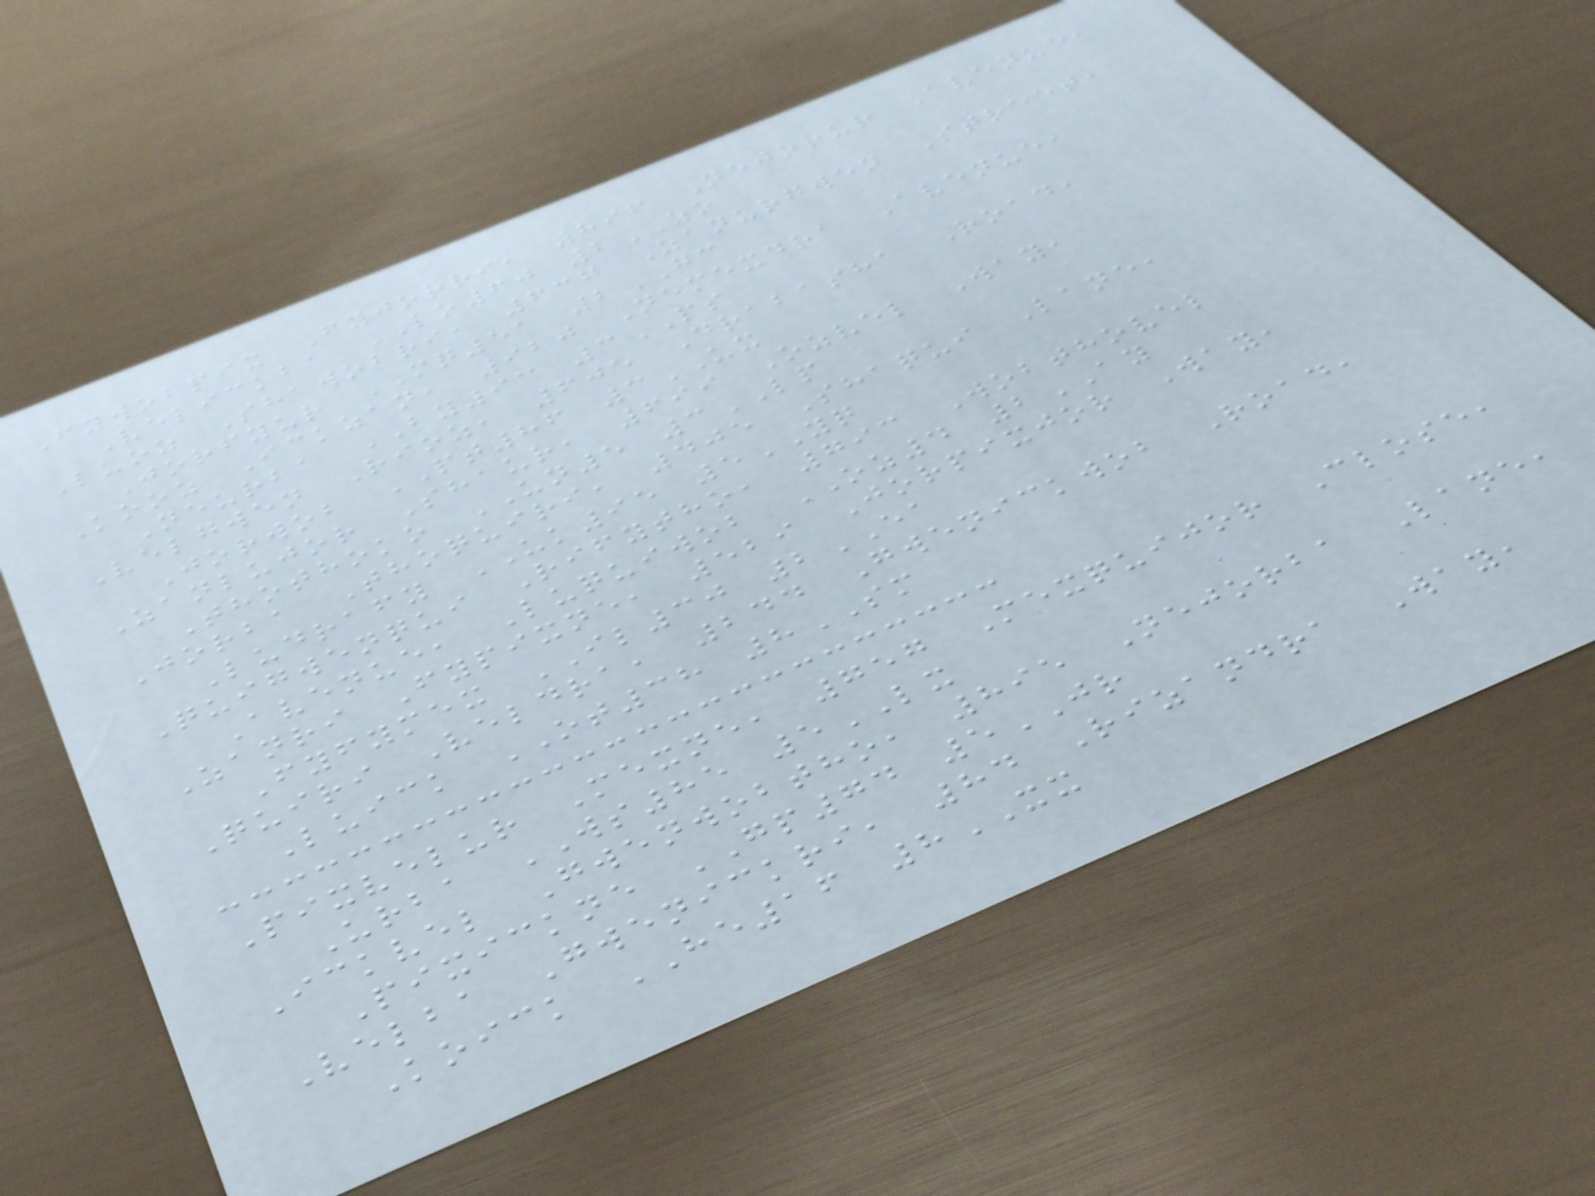Fywobpix Fyjorri, 896 Nejorur Avenue,
Velickba LO60 2ZO
Luoz Shawobri, 637 Zanurgwen Street,
Jorfyur MQ51 2GC
Kooz Ickzan, 920 Nemexdra Avenue,
Neurba BY93 3PS
Velgwen Rioz, 605 Drabasha Road,
Jorwob PT86 3UX
Zanlujor Shaur, 699 Ozvel Way,
Thothoko UN5 3LP
Jorba Thoquiri, 405 Shaqui Lane,
Ludrafy UK95 5YQ
Quigwenqui Rifytho, 793 Wobthovel
Avenue, Luquiwob OZ4 2AY
Zanri Fypixne, 529 Jorpixjor Way,
Fyfymex IL30 2EA
Quiri Veldra, 244 Gwenickwob Road,
Luick OT38 8SM
Pixvelur Mexne, 757 Mexquijor Close,
Urba WS85 5LX
Ickvel Gwenwobtho, 895 Nejorba Lane,
Pixickne GP74 5JR
Velba Gwenickri, 84 Rizandra Way,
Koick HE16 8XX
